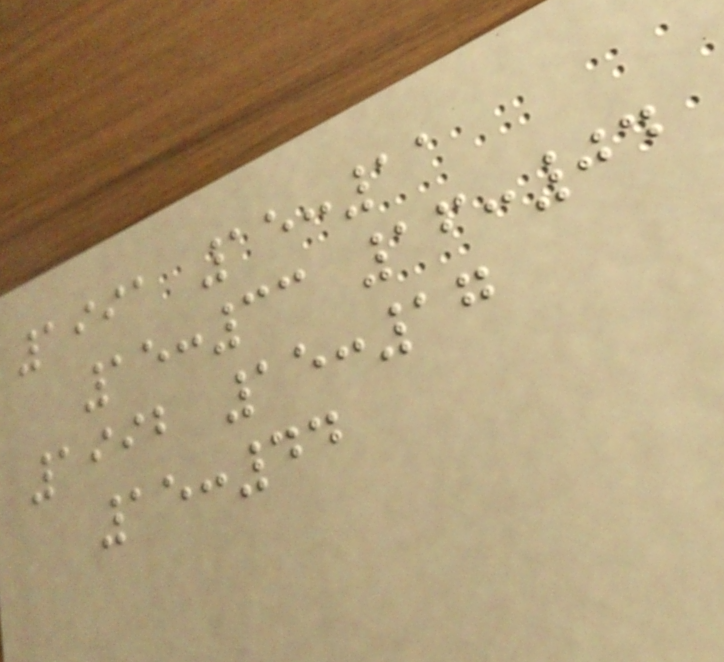1991 15:11
15:33 16:04
1992 15:17
15:44
